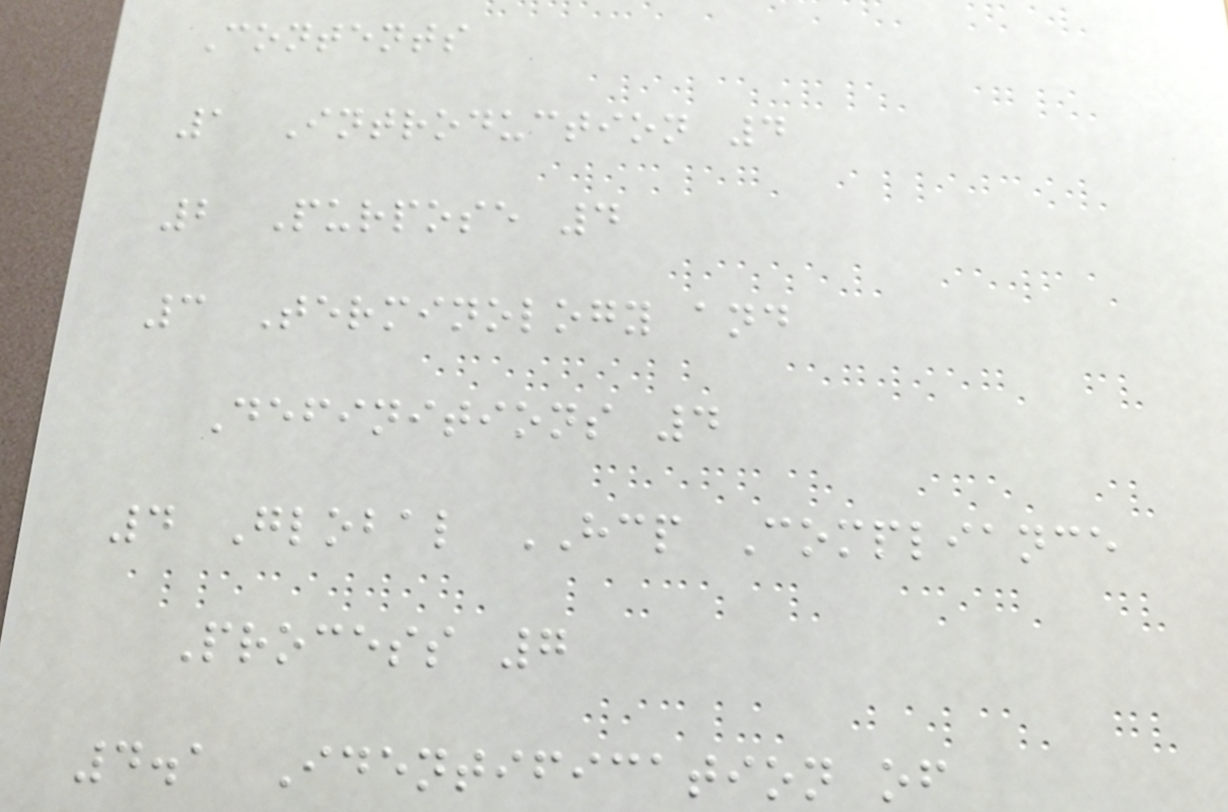Contents
1 Introduction 4
2 Purpose 4
3 Terminology and
Definitions 4
4 Global HCP Compliance
Process 7
4.1 Identification of
